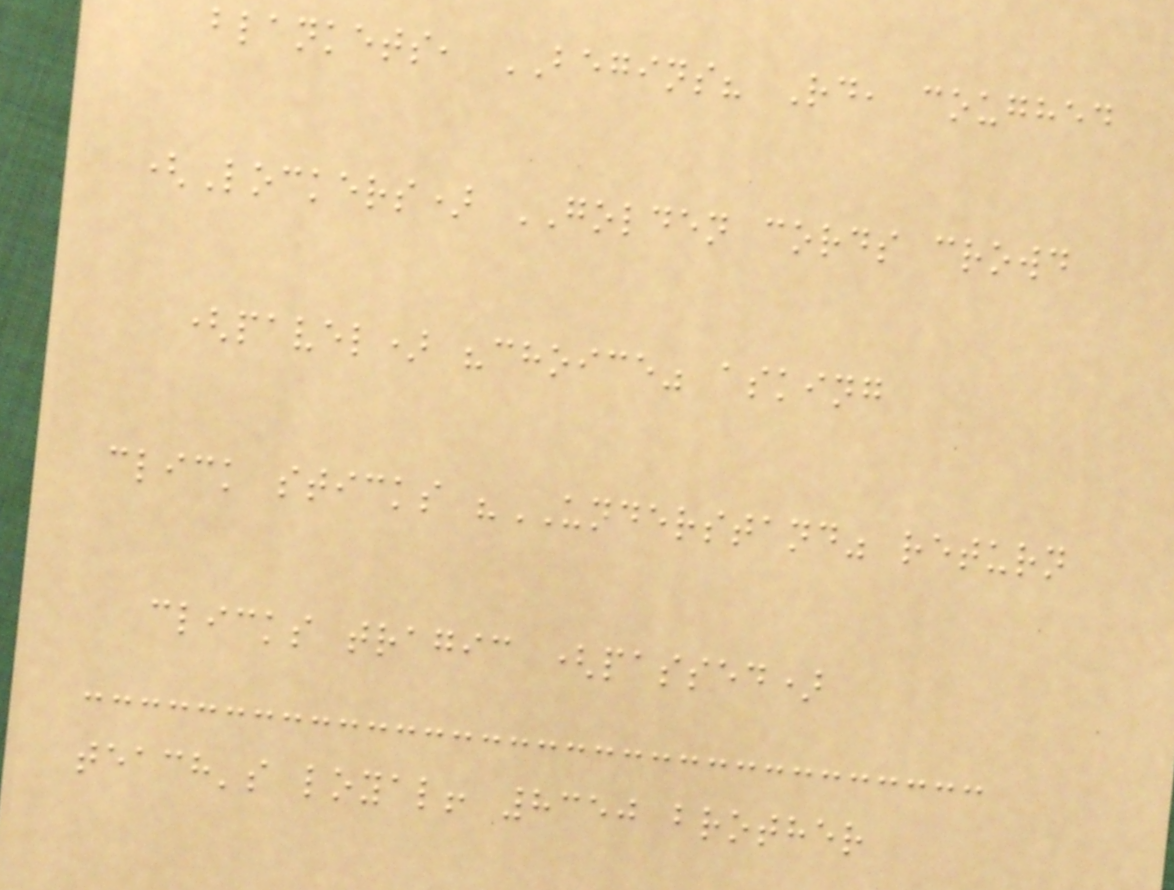blankets, BEGINS? Rd, coughed
(Lockers) GOLDEN cords crowd
(pavel) "choice" asking
click sticks "UNDERSTAND" return
clicks tragic (passed)
teach's loyal! 8350 brother
